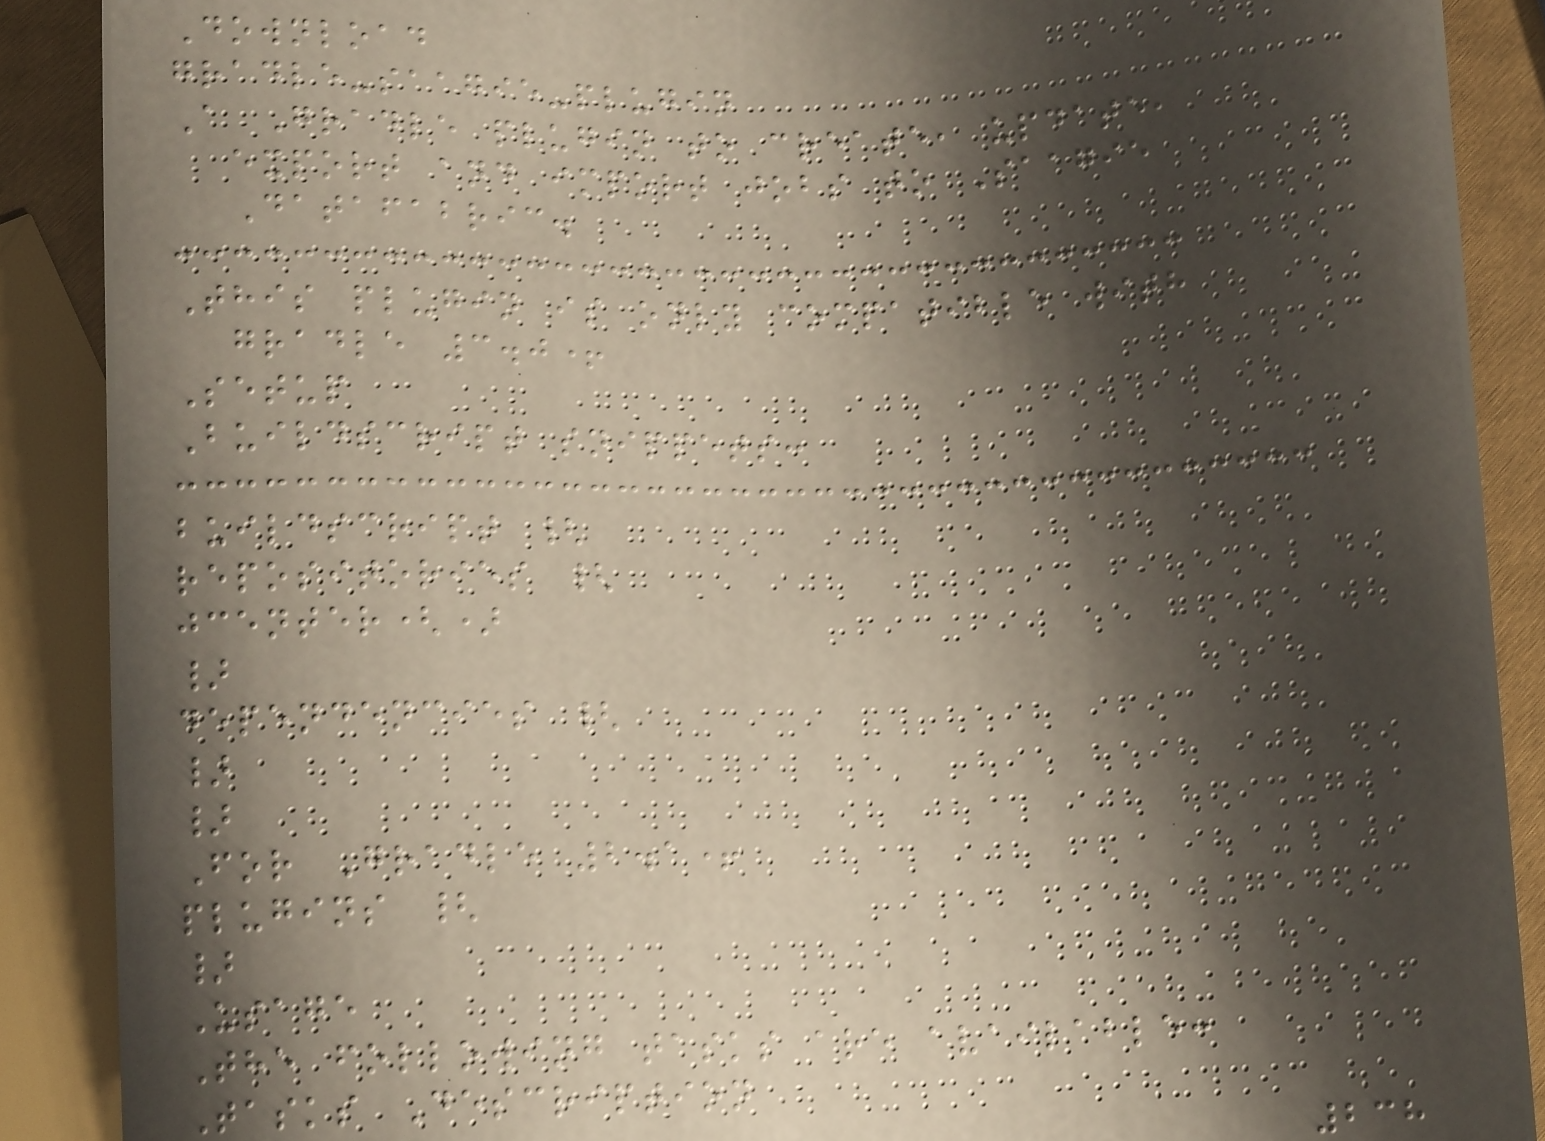Download
gradle-saagie-plugin
A Gradle plugin to create, update,
export and import jobs to Saagie
Datafabric.
This plugin is only compatible with
gradle 3.0+
Setup
Buildscript snippets:
buildscript {
repositories {
jcenter()
}
dependencies {
}
}
For Gradle 2.1+
plugins {
}
Usage
The following tasks are available:
Tasks Description
238
